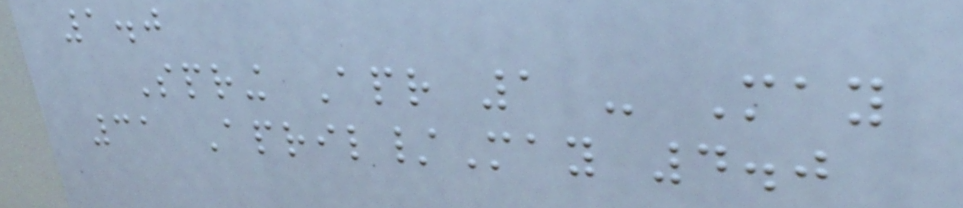1.0
Spring Apr 1 - May
31 April/May 4.0
